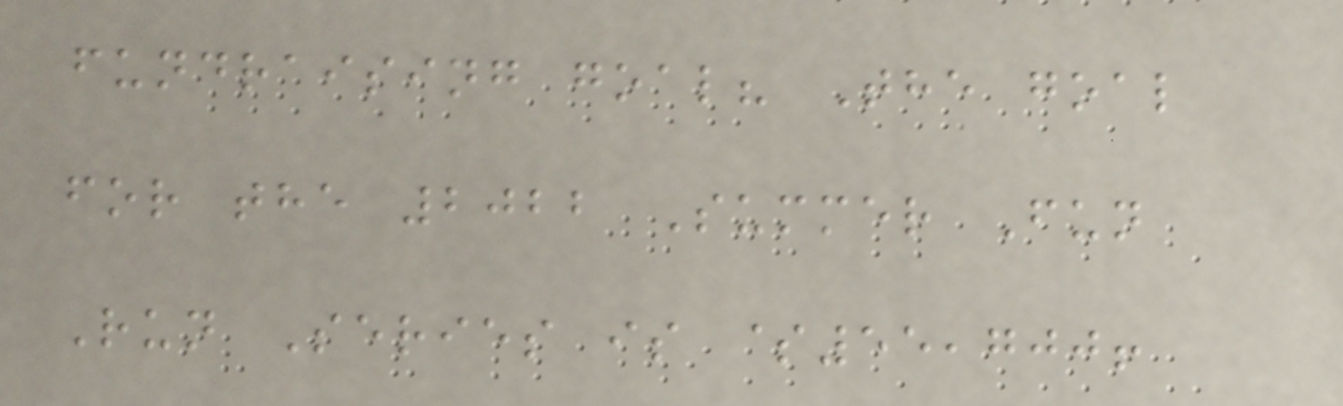fundraising goal? The goal
for the 2022 Summer Fun
Run Series is $55,700!
